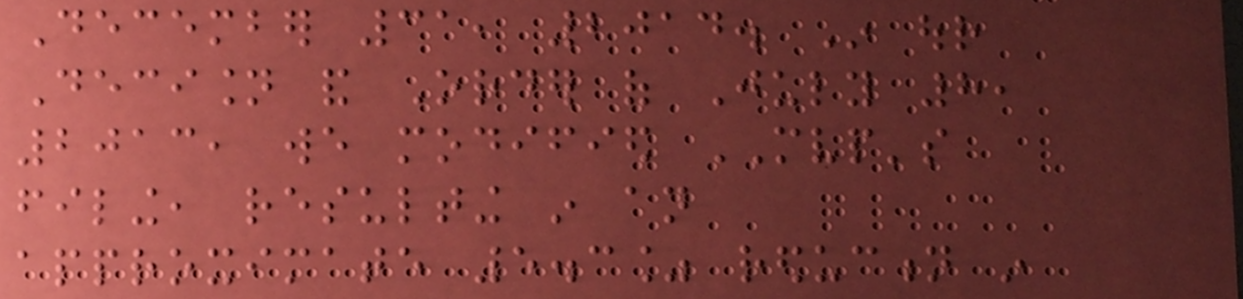December 31, 2014. In our
Decision and Order of July 8,
2013, we modified MVP's
filing, resulting in an
approximate 5.3% reduction in
